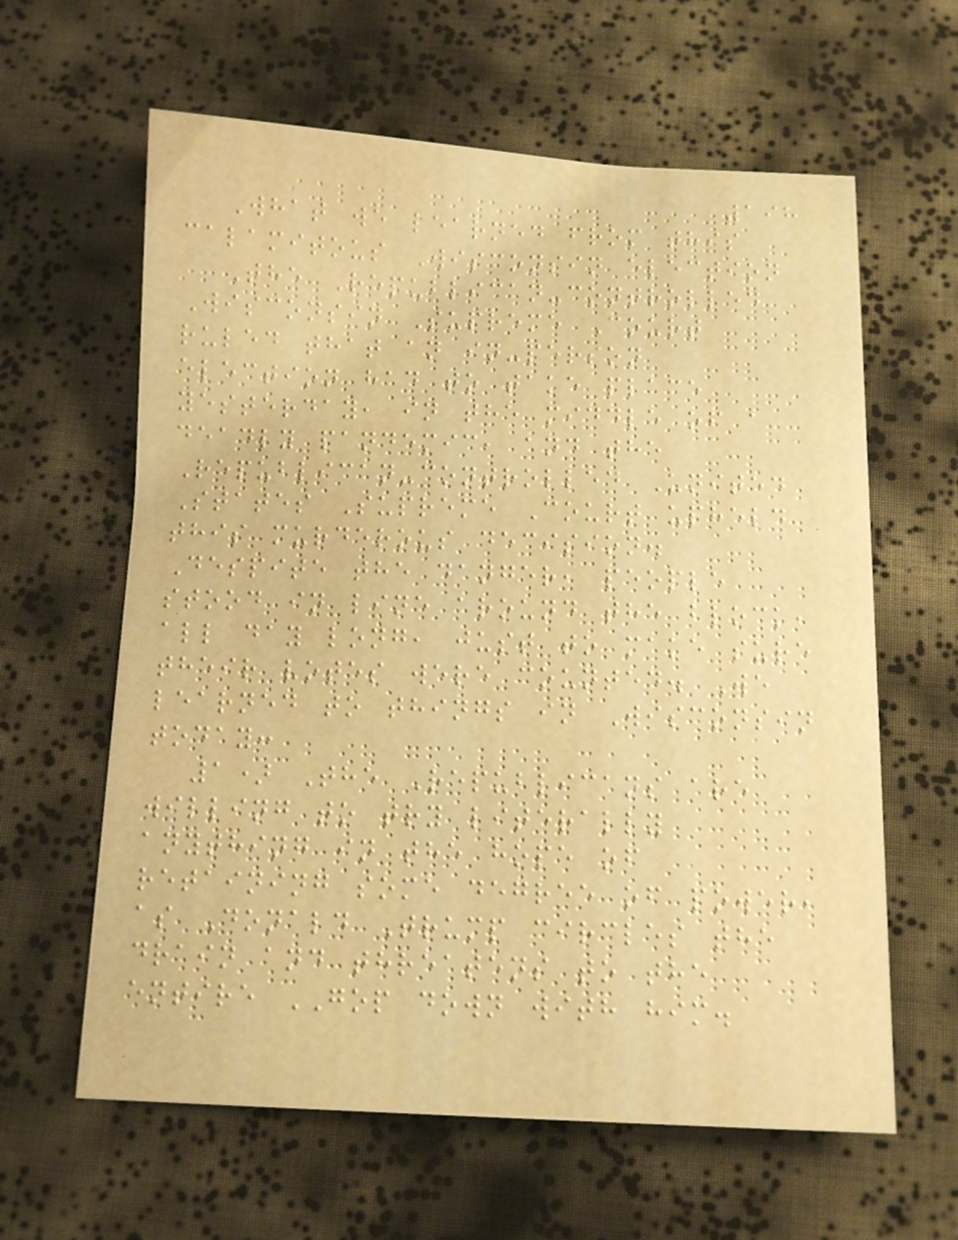198
What we learned from this
calamitous Wisconsin election
The Republican-controlled
Wisconsin Supreme Court
ruled that an in-person
election had to take place
yesterday, in the middle of a
deadly pandemic, and the
Republican-controlled United
States Supreme Court upheld
this murderous decision.
Despite the danger, people
stood in line around the block,
all day long, just to make sure
their votes were counted. We
learned to things in Wisconsin
today:
1) The Republicans are
willing to try literally
anything in the hope of
retaining some degree of power,
as Donald Trump circles the
drain and threatens to the
entire GOP down with him.
